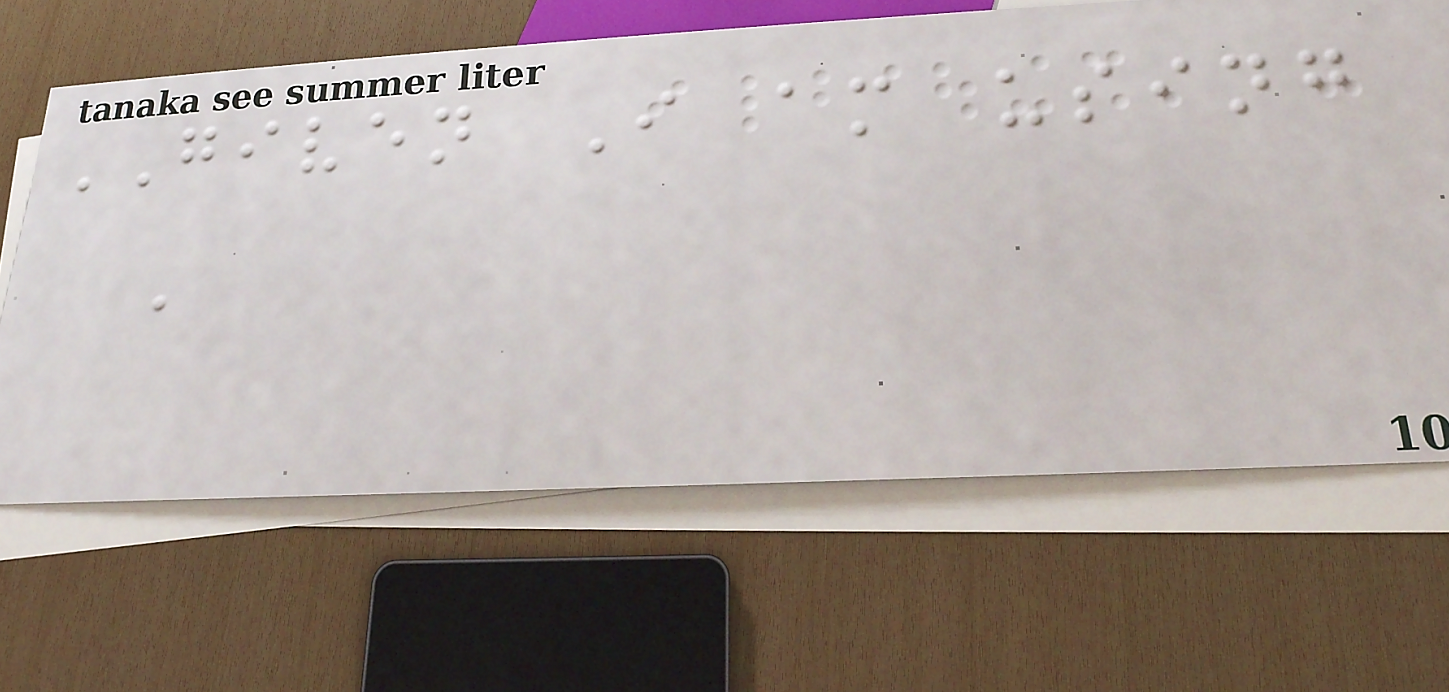GIVEN I am using
a
